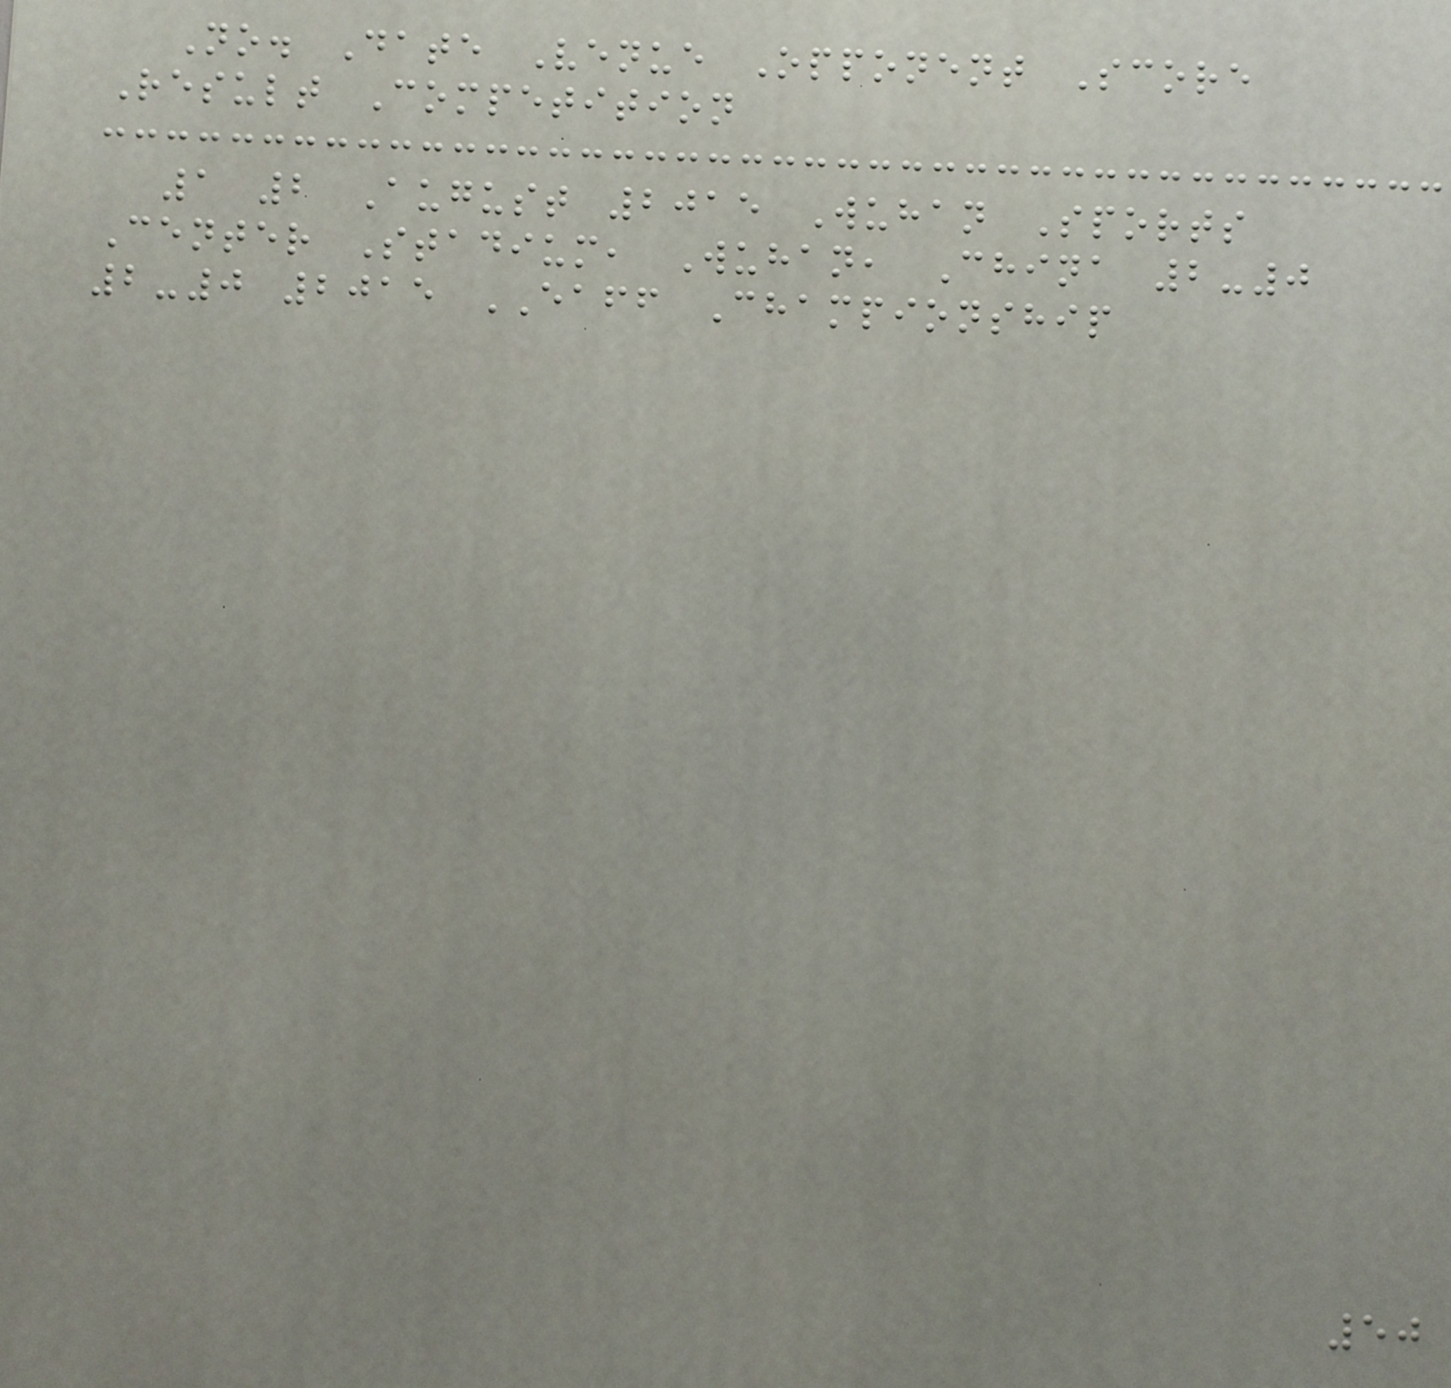No. Date Venue Opponent Score
Result Competition
1 2 August 2015 Wuhan Sports
Center Stadium, Wuhan, China 2-0
2-0 2015 EAFF Championship
50
